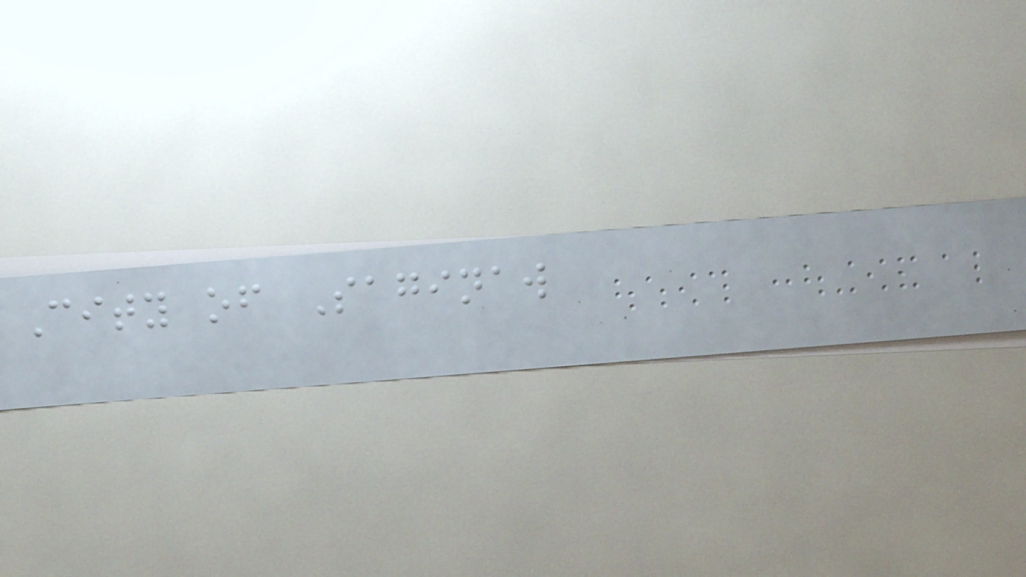City of Saginaw
